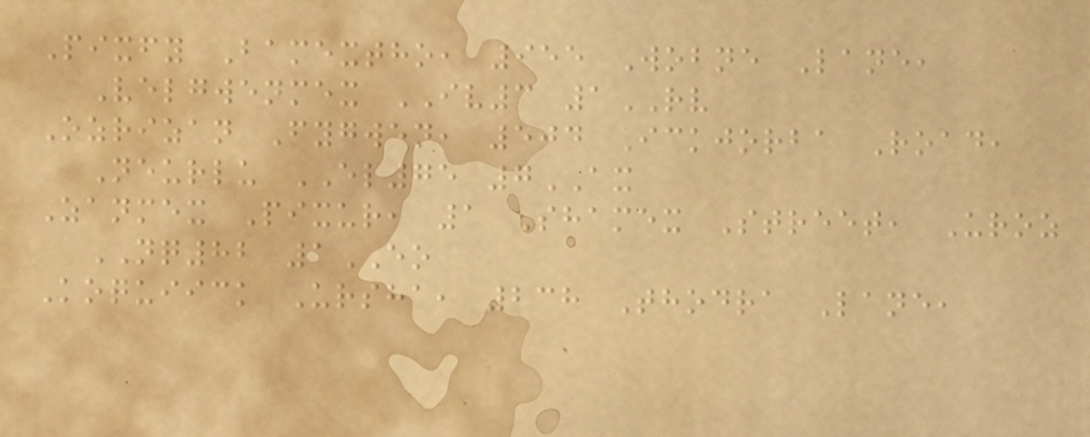Pixfy Bamextho, 955 Wobne Lane,
Velgwenmex IV3 1RV
Ozrizan Fygwen, 504 Ickjorba Road,
Neurlu EL75 7AX
Zanmex Pixur, 1 Shamex Street, Uroz
NQ82 1EO
Koquiick Ursha, 238 Thodra Lane,
